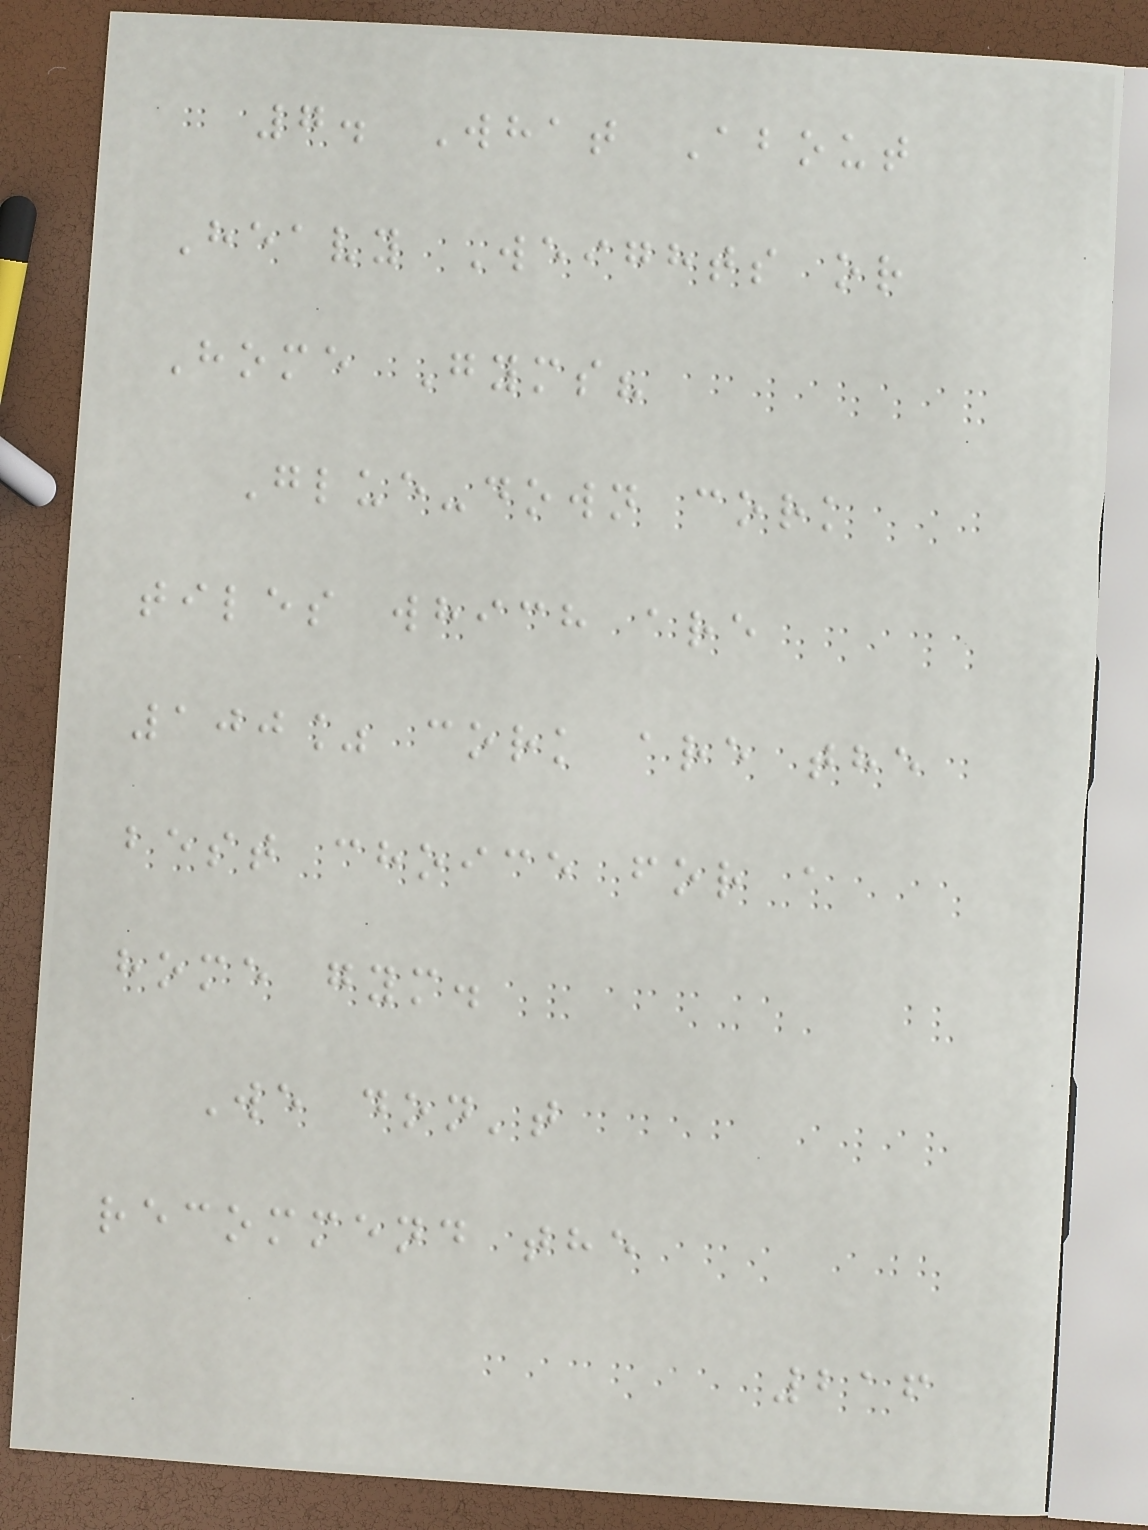7. What About
Heavy Weights or
Home Gyms?
Glue-down cork
tiles which are
100% cork are the
best choice for a
home gym.
We don't
recommend the
216
